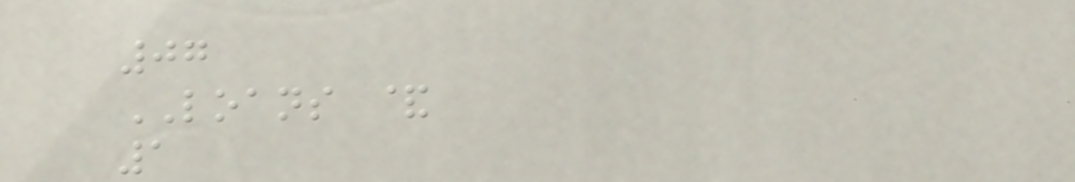07
LOANS &
1
